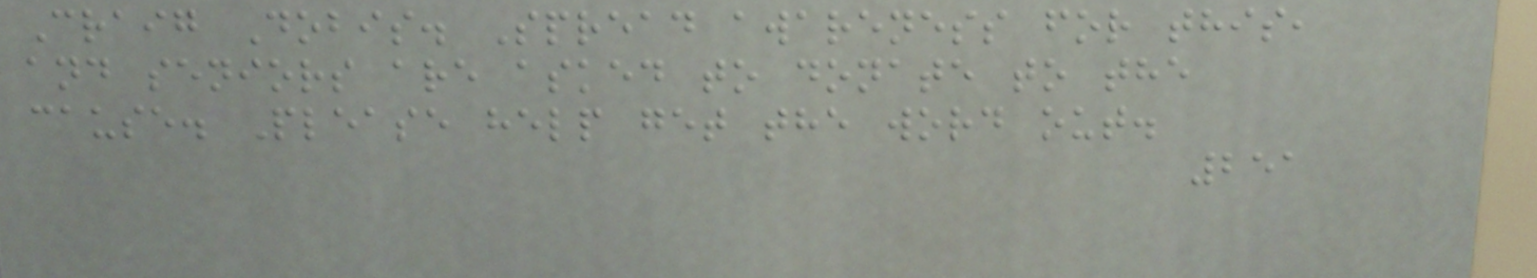Craig Dobis. Spread awareness for this,
and seniors are asked to donate to the
cause. Please help get the word out.
251
